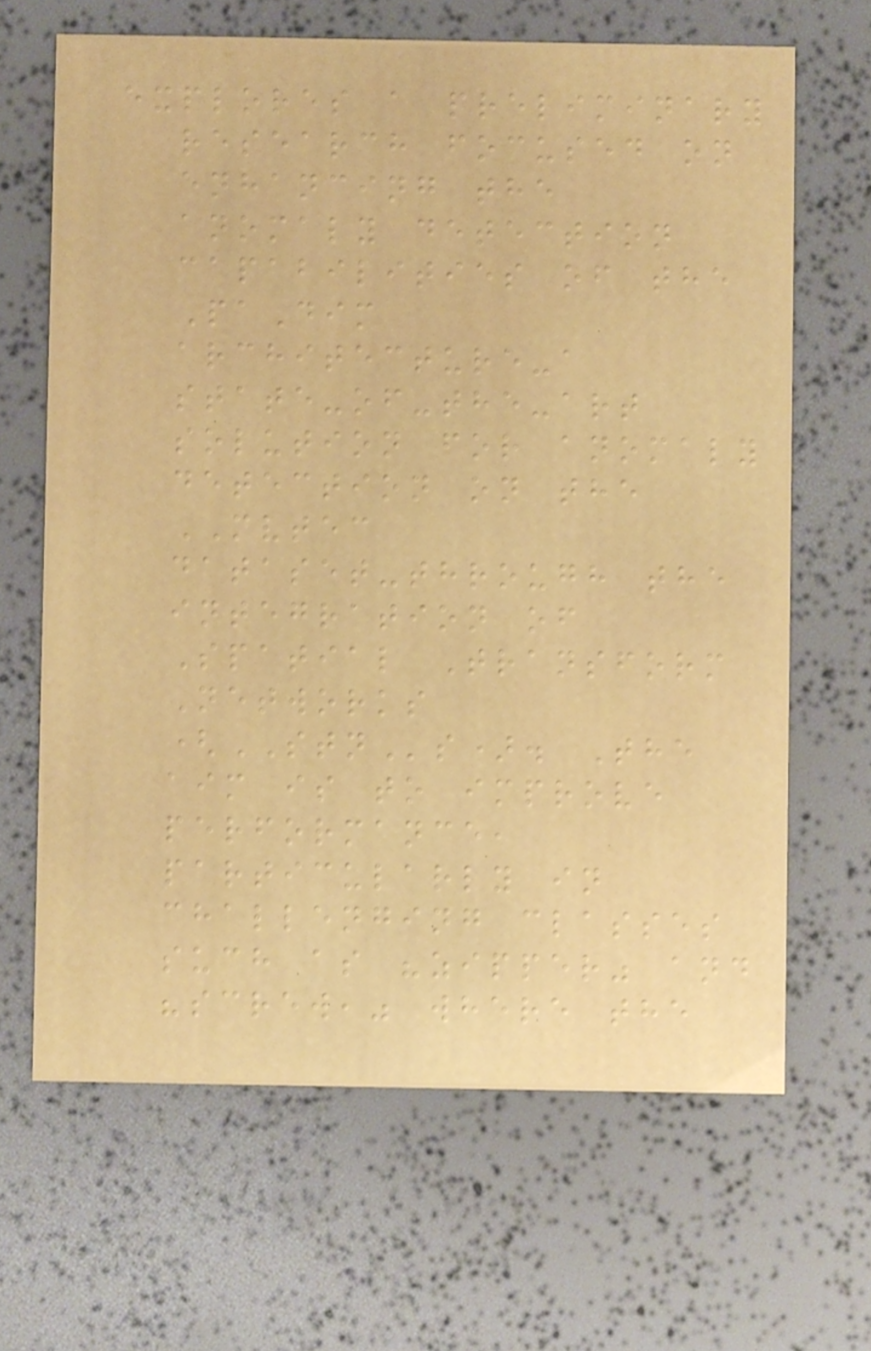explores a preliminary
research focused on
enhancing the
anomaly detection
capabilities of the
PaDim
architecture-a
state-of-the-art
solution for anomaly
detection on the
MVTEC
dataset-through the
integration of
Spatial Transform
Networks
(STNs). The
aim is to improve
performance,
particularly in
challenging classes
such as "zipper" and
"screw," where the
